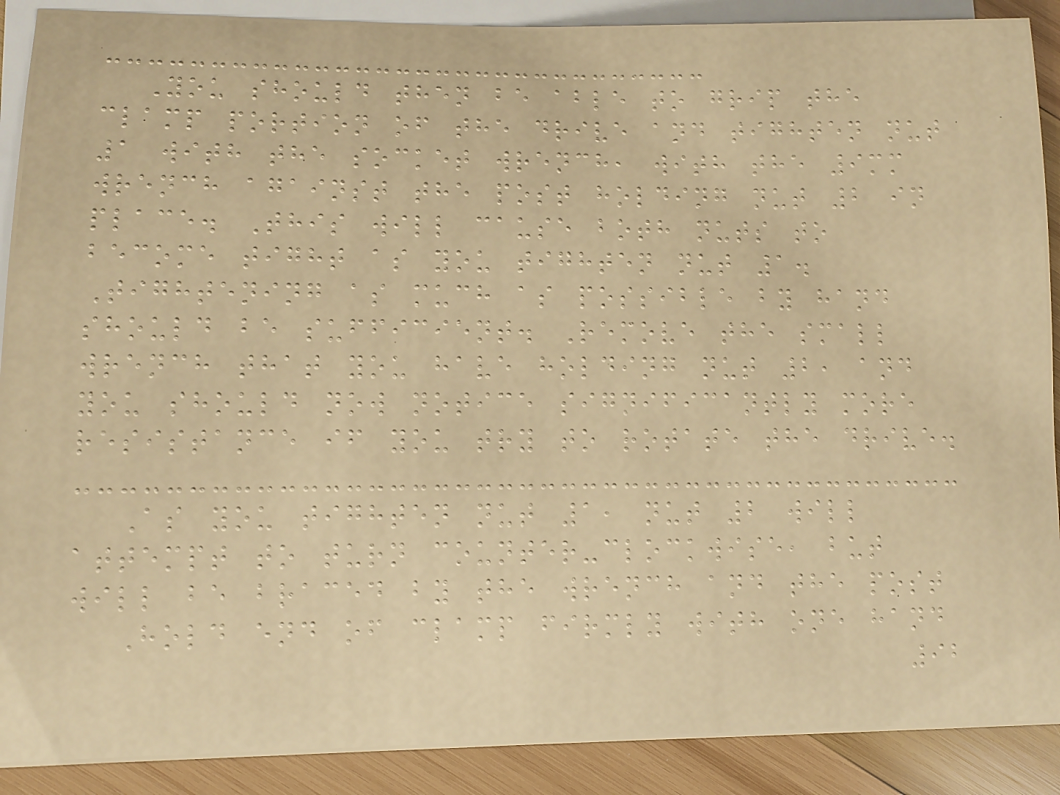You should then be able to grip the
clamp portion of the drive and tighten nut
1 with the socket wrench, with the 9mm
wrench against the post holding nut 2 in
place. This will cause both nuts to
become tight as you tighten nut 1.
Tightening as much as possible by hand
should be sufficient. Remove the small
wrench that you have holding nut 2, and
you should now notice significantly more
resistance if you try to rotate the drive.
As you tighten nut 1, nut 2 will
attempt to turn counter-clockwise, but
will be braced by the wrench and the post
Hold end of clamp firmly with one hand
92
